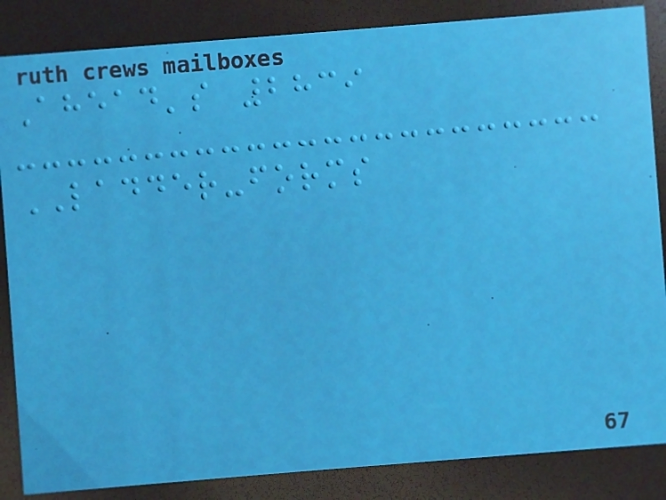Ahead's 2839
LADDER-forms
